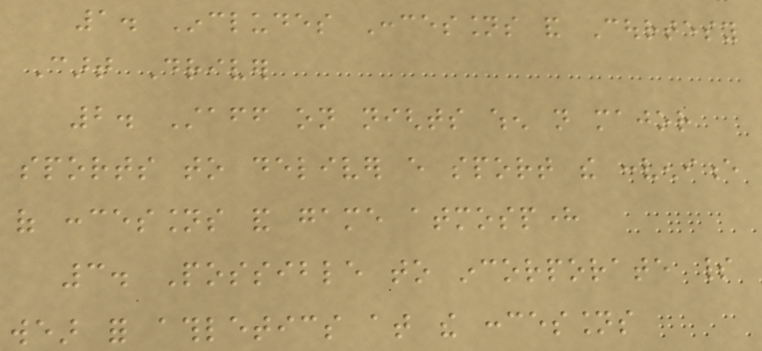1. Includes Concessions and Courtesy
Cart Driver
2. Staff on nights when not major
sports to deliver every sport the convenience
of concessions and game atmosphere
3. Possible to incorporate spirit
wear for athletics at the concessions
